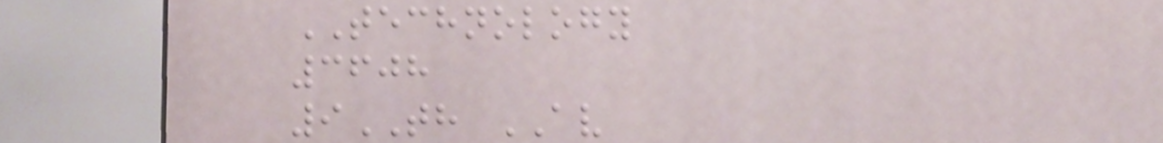TECHNOLOGY
3608
9TH AV
